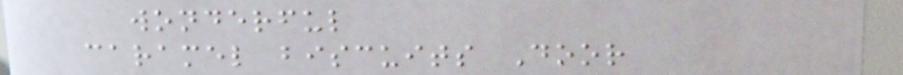wonderful
caramel biscuits Door
